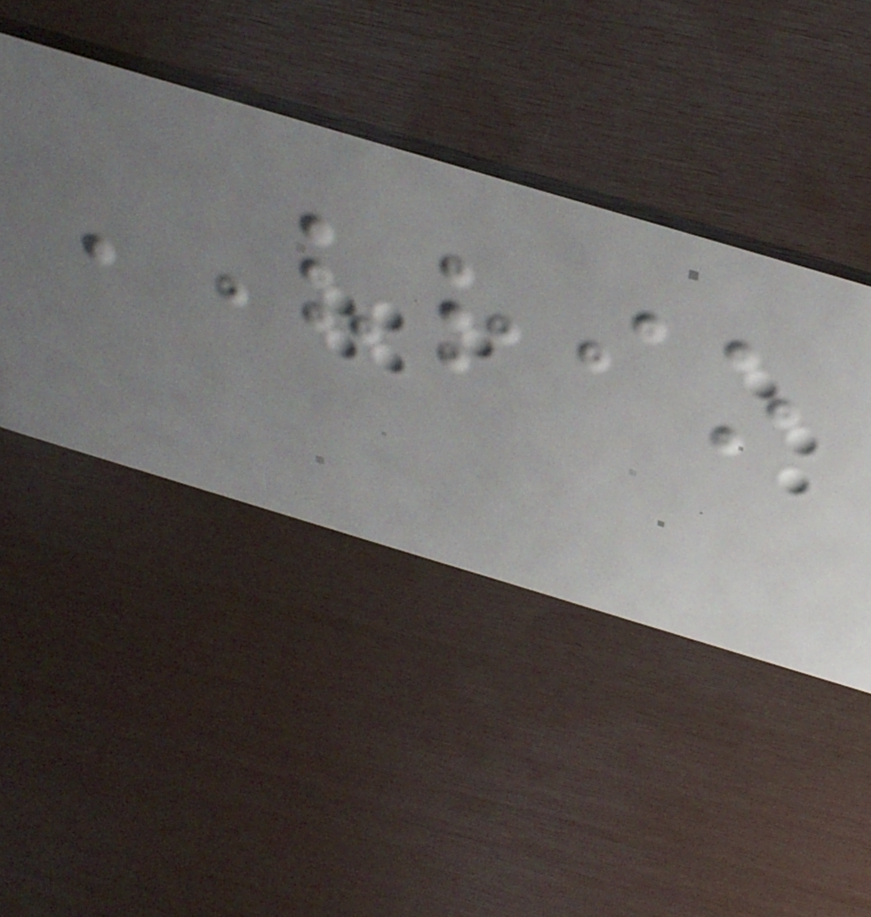VRIO
